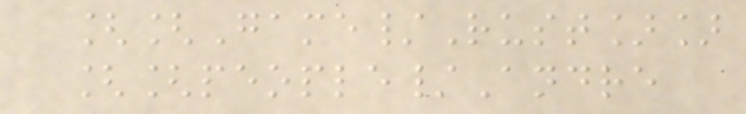[[Game/Rust]]
[[people/Andre
